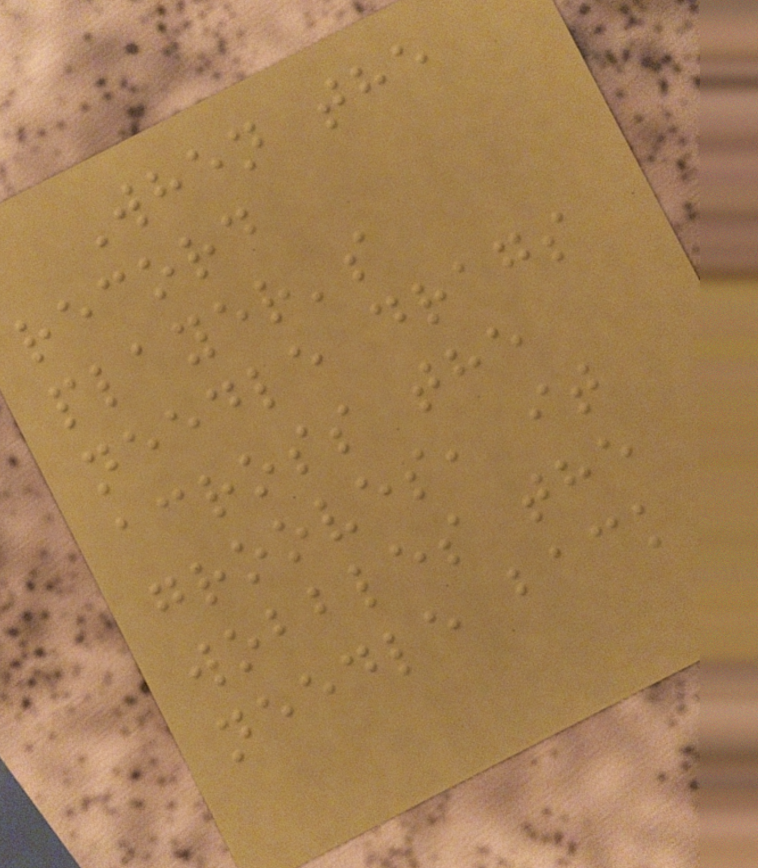When the
record
player's
needle drags
across the
grooves, it
wobbles the
needle back
